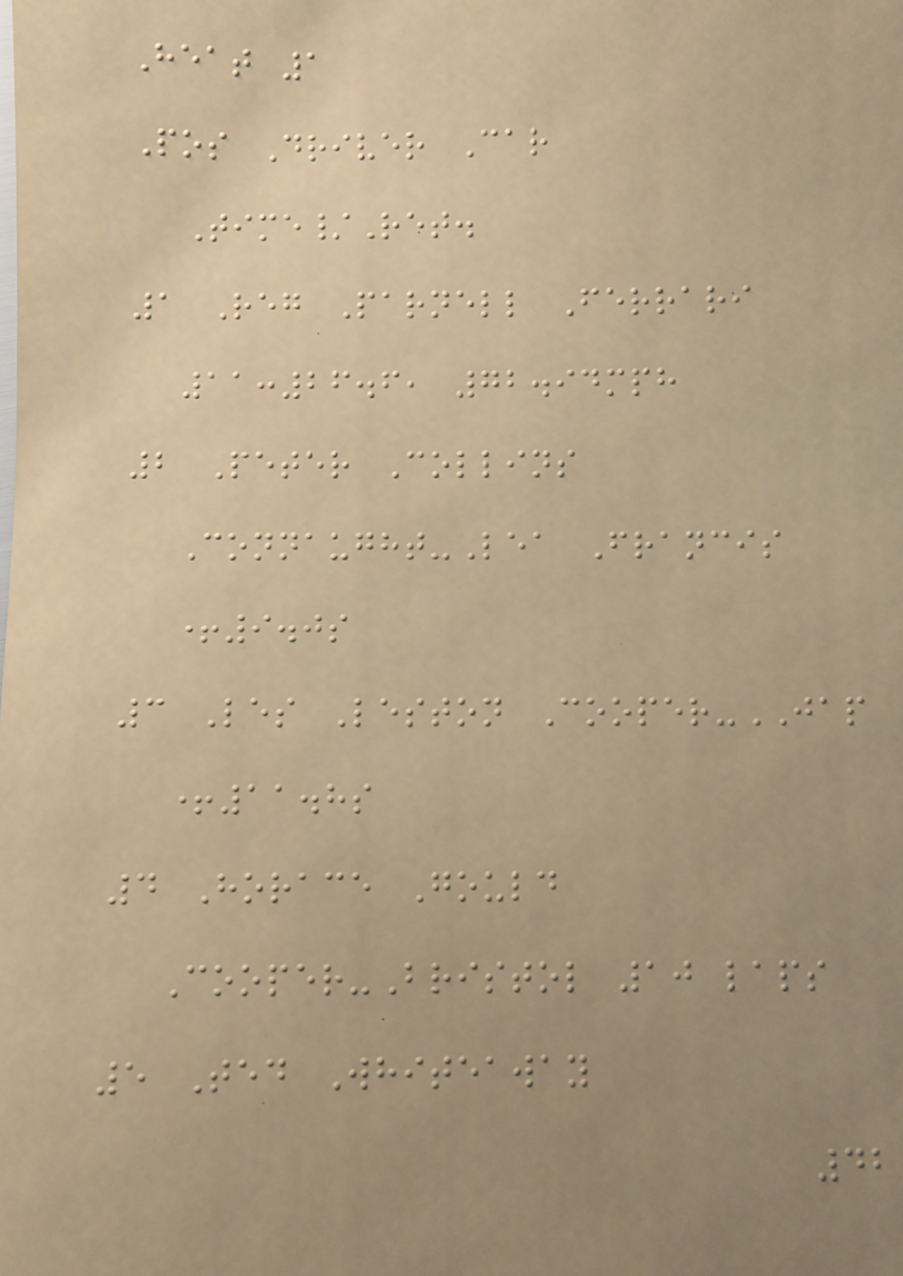Heat 1
Pos Driver Car
Time/Ret.
1 Reg Parnell Ferrari
11:26.6, 72.94mph
2 Peter Collins
Connaught-Lea Francis
+9.0s
3 Les Leston Cooper-JAP
+11.8s
4 Horace Gould
Cooper-Bristol 10 laps
5 Ted Whiteaway
42
